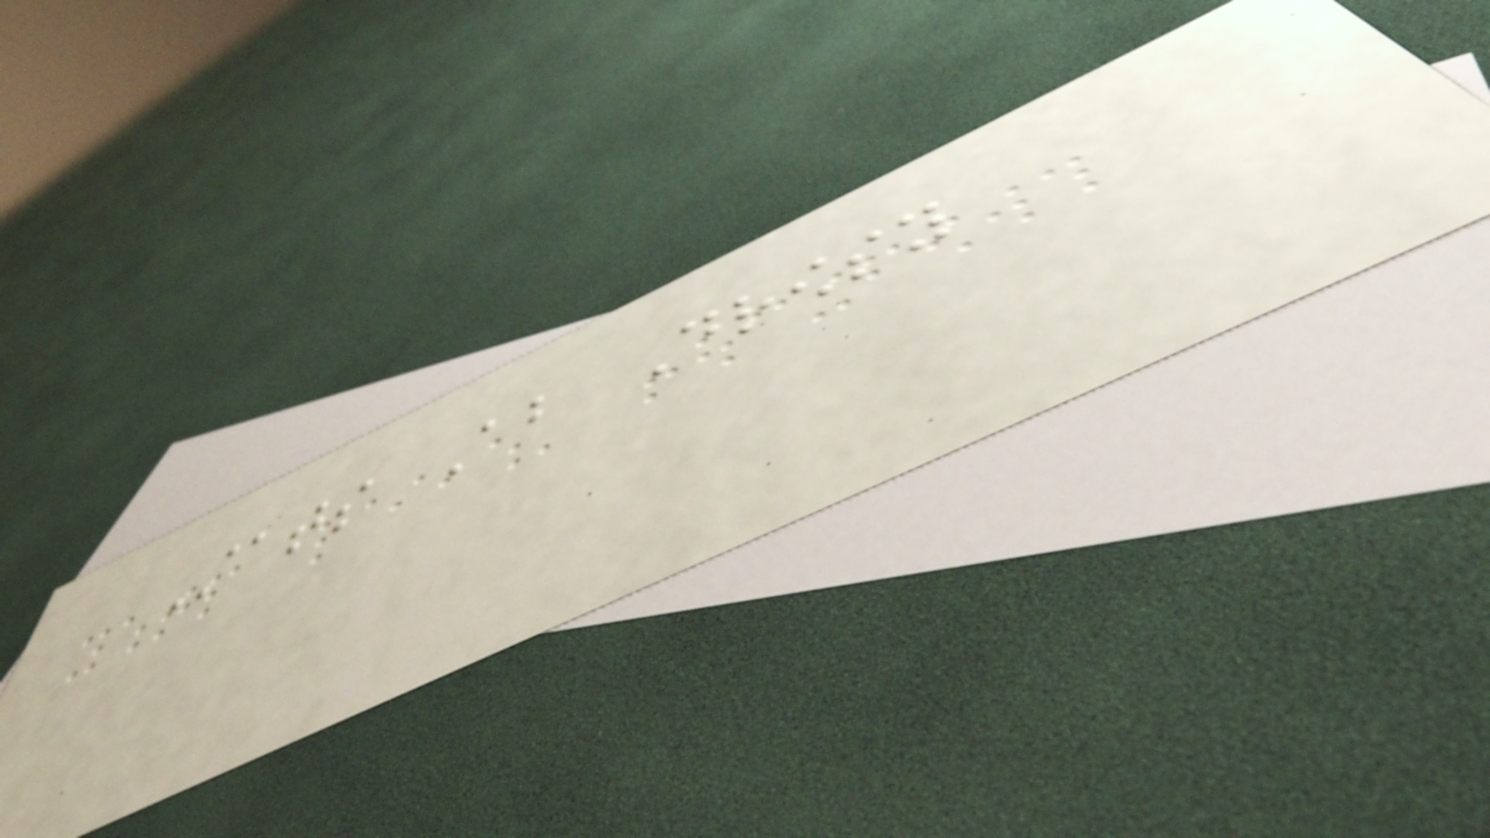Stats About Drowsy
